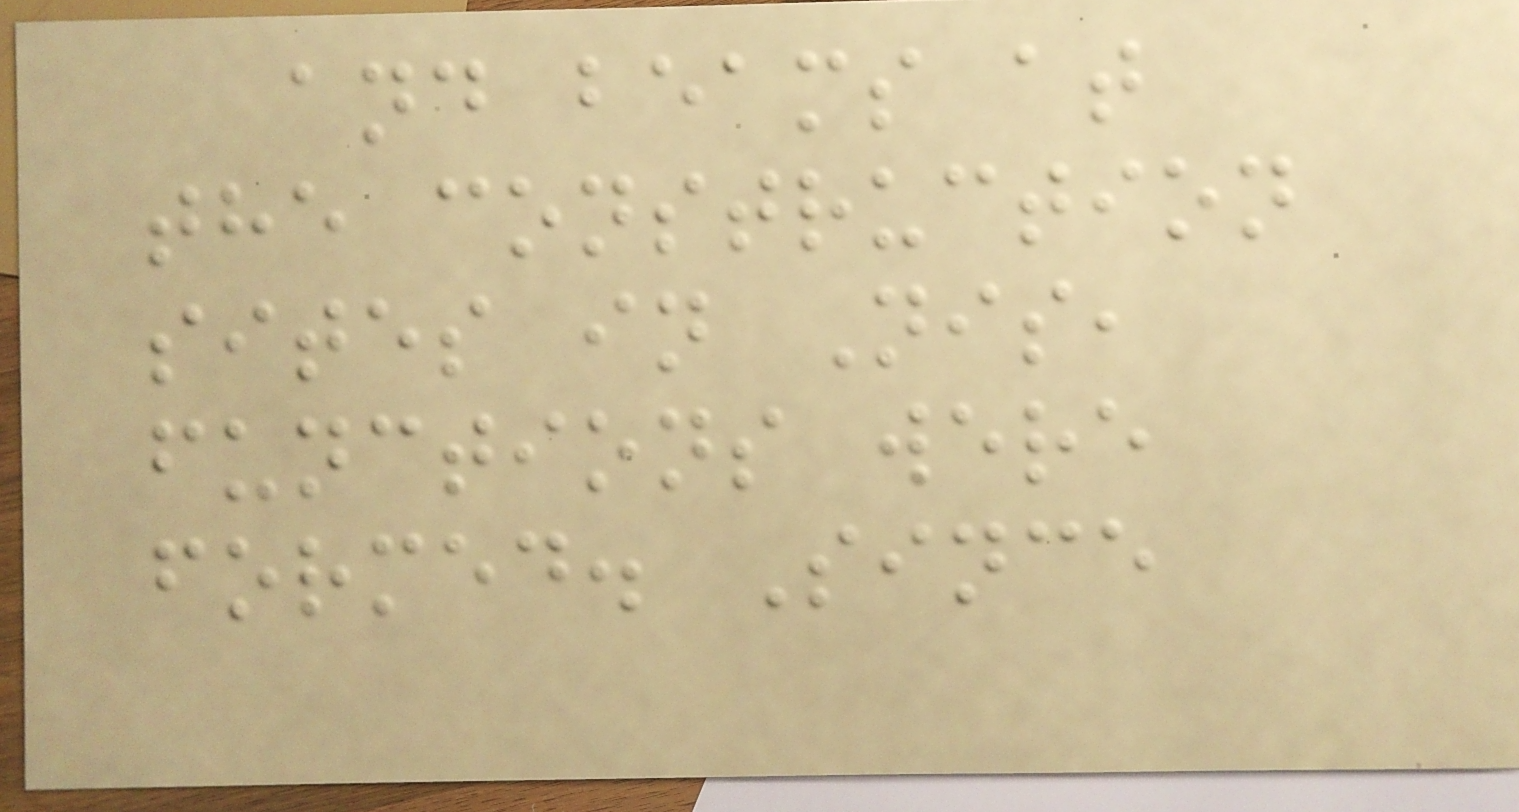and beams at
the construction
sites in Nis,
functions were
formed. Since
